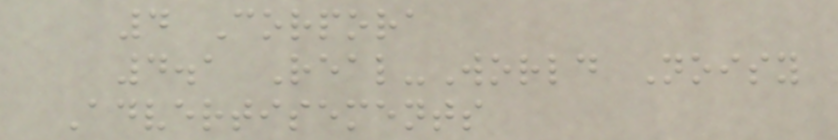4 Corpora
4.1 Real-World Noisy
Advertisements
